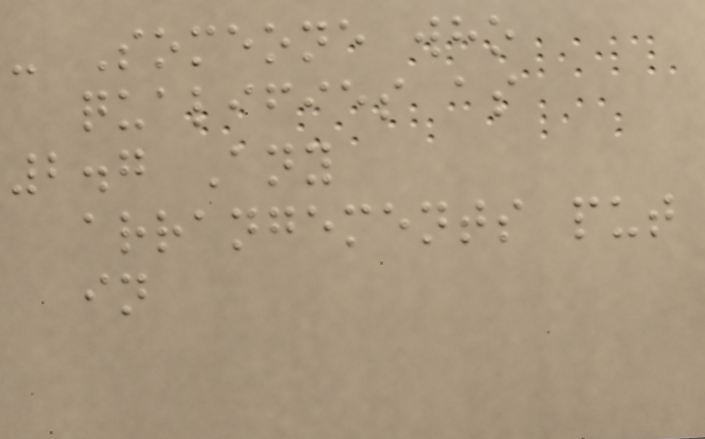- Someone who
qualifies as
2.7 Any
arrangements put
in
